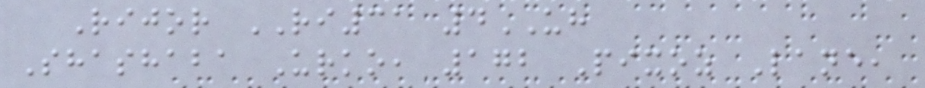Rijor RI31 4UH
Shashaba Urko, 172 Pixoz Lane,
